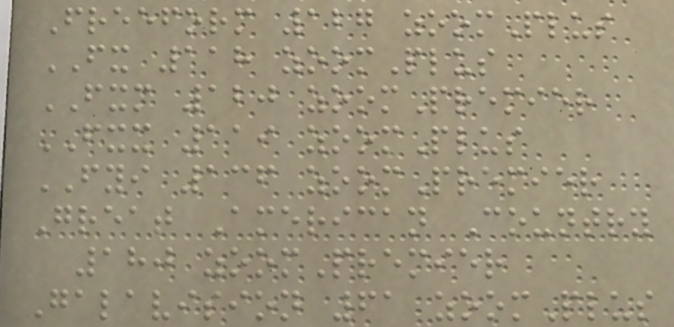Freeform 127 zoomPlus
FX 118 zoomPlus
FXM 120 zoomPremier
FXX 119 zoomPlus
FYI 136 zoomPremier
Great American Country
180 zoomPremier
Galavision 61 zoomPlus
